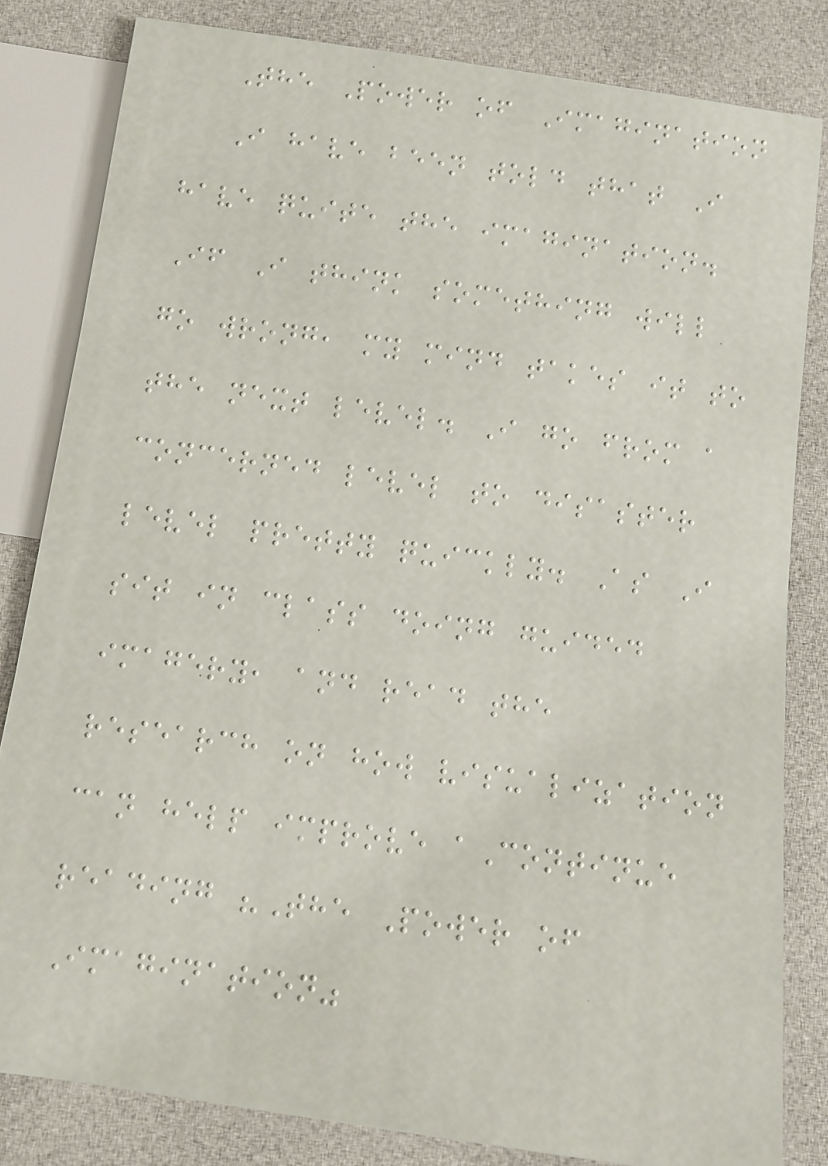The Power of Imagination
I have been told that I
have quite the imagination.
If I think something will
go wrong, my mind takes it to
the next level. I go from a
concerned level to disaster
level pretty quickly. As I
sit in class doing guided
imagery, and read the
research on how visualization
can help improve aContinue
reading "The Power of
Imagination"
